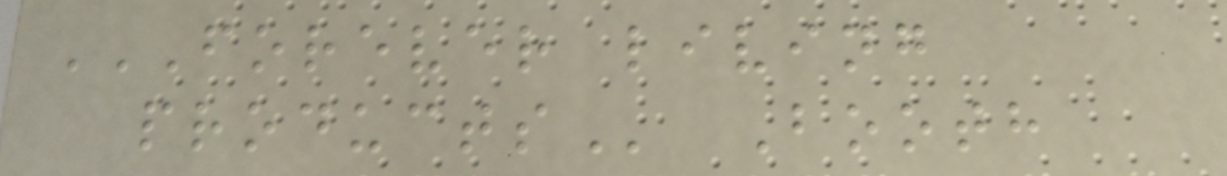FOREVER LIVING
PRODUCTS Booth
